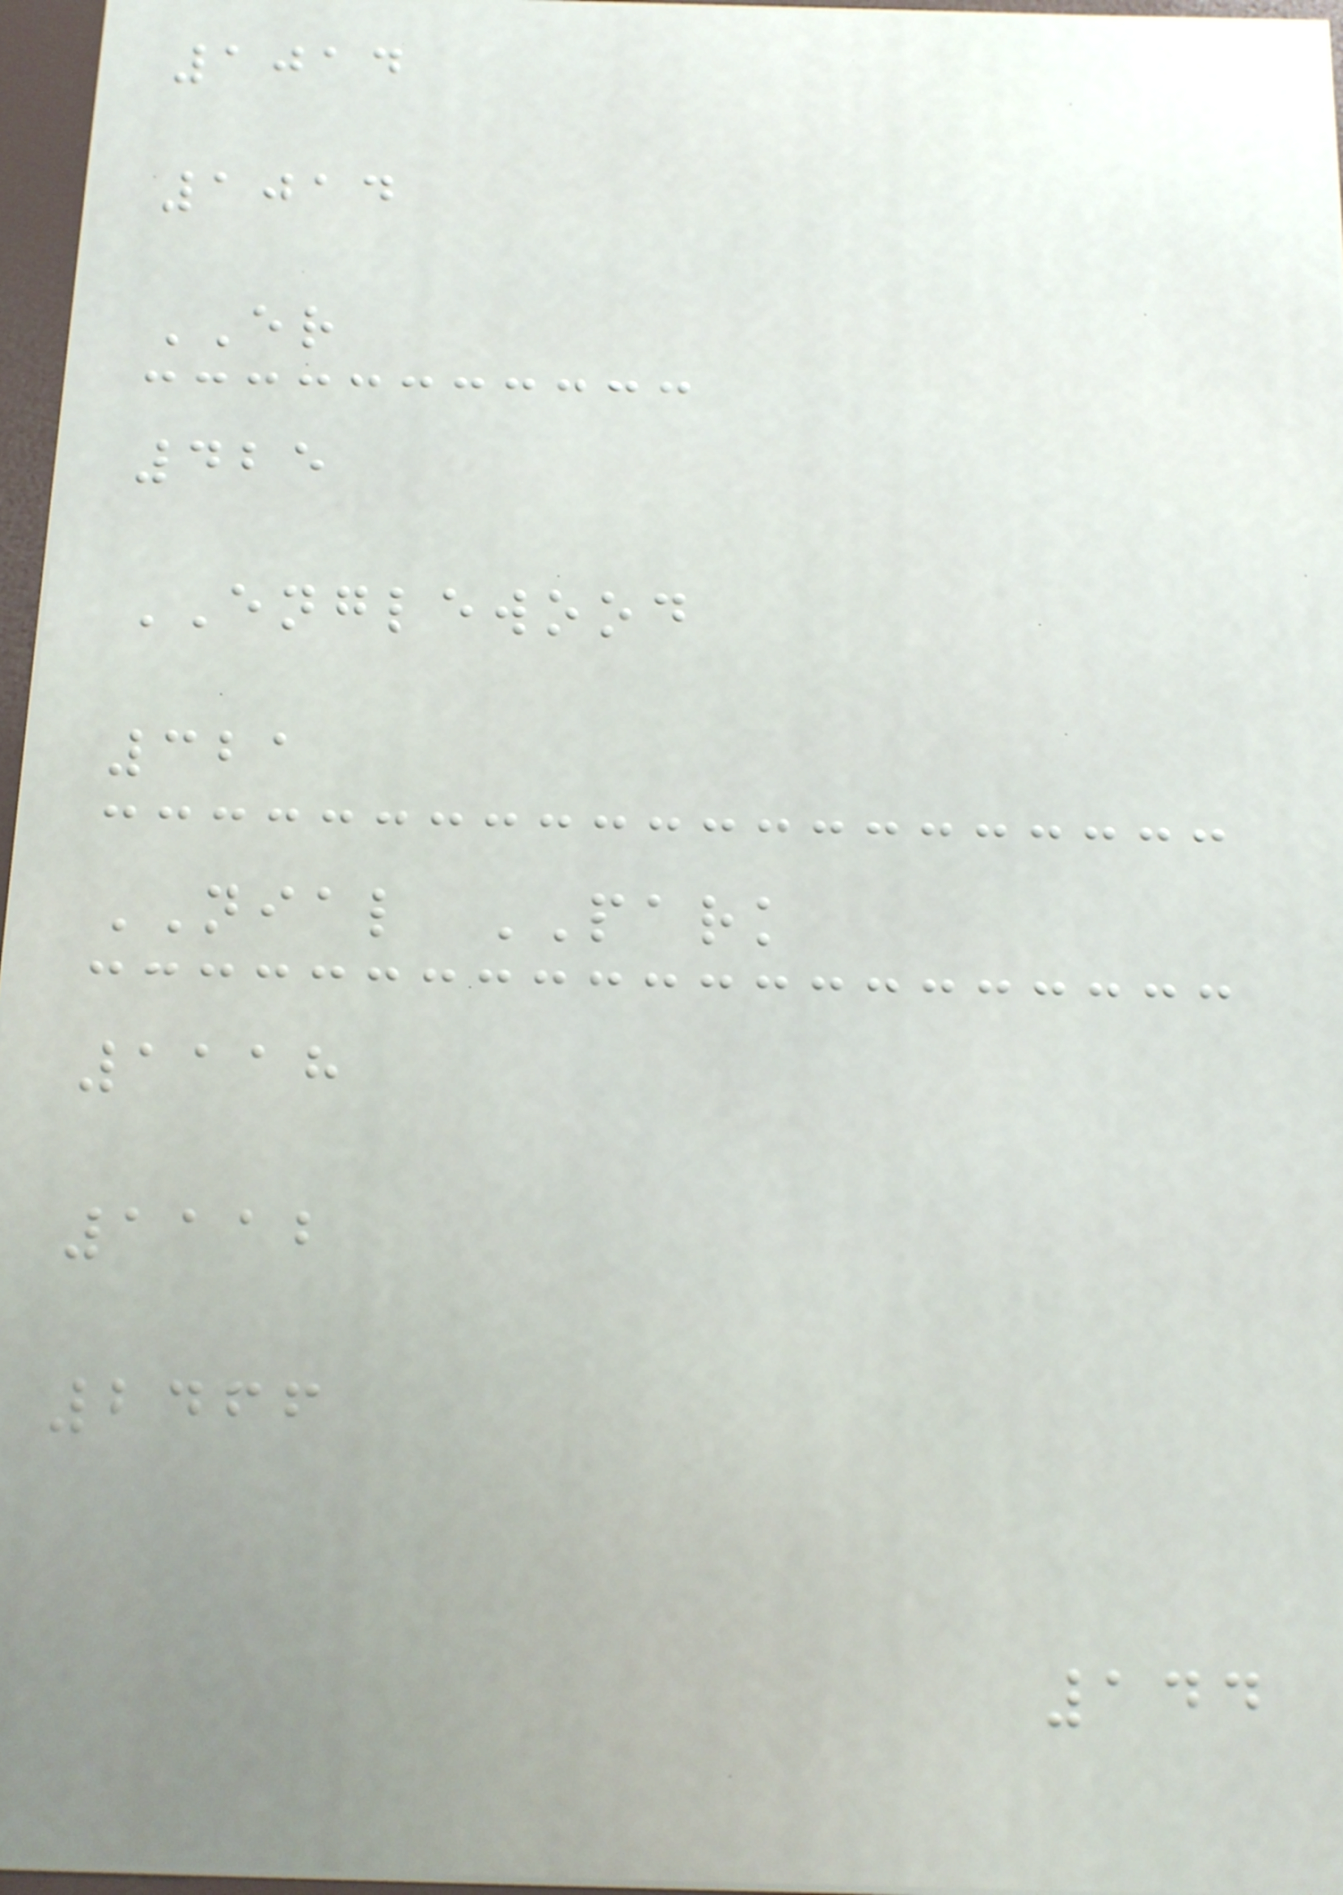1014
1014
ER
425
ENGLEWOOD
321
NIAL PARK
1118
1112
2466
144
